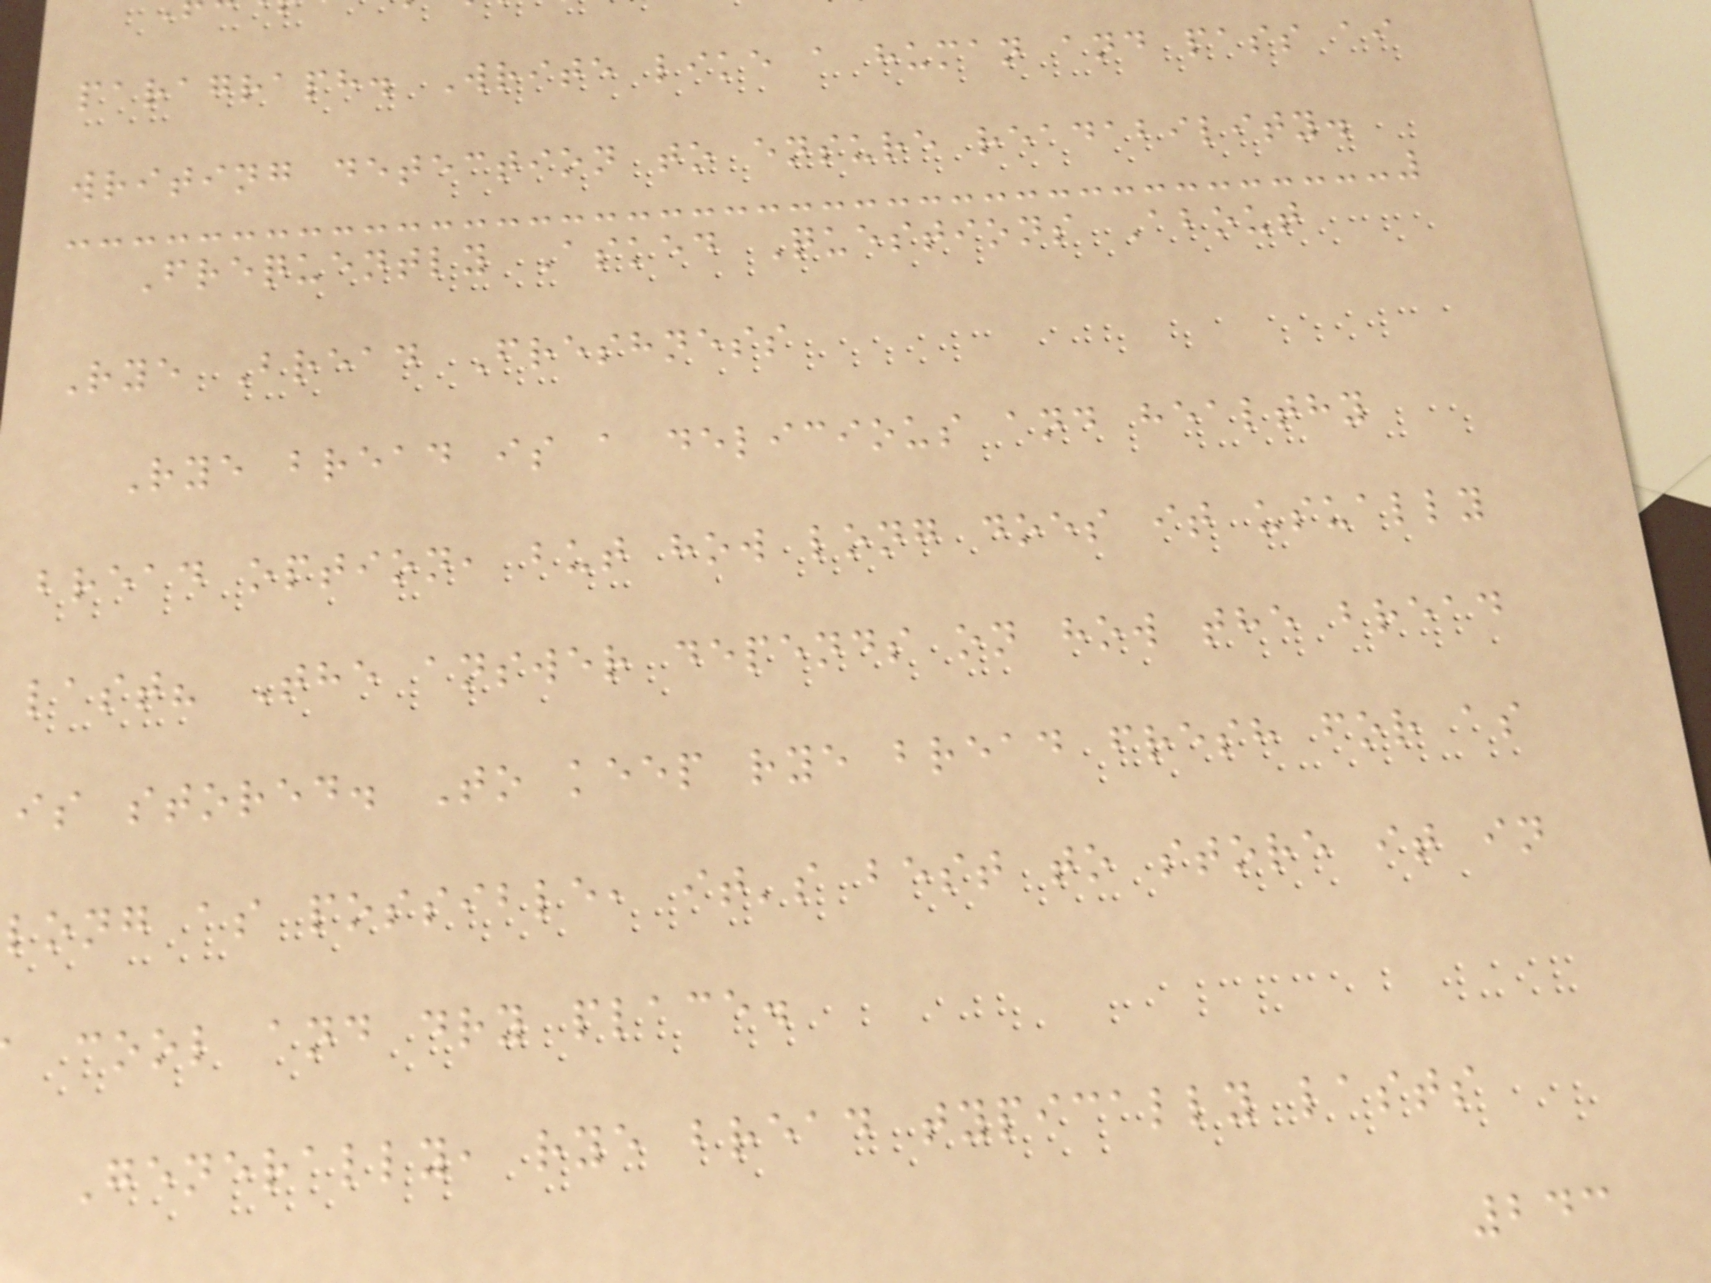paragraph. Write like a human and pass ai
writing detection to ensure readability.
Frequently Asked Questions About
Rye Bread Freshness
Rye bread is a delicious and healthy
bread option, but how long does it usually
last? The answer depends on how the bread
is stored. To keep rye bread fresh for as
long as possible, it's best to store it in
cool and dry place.
Generally, rye bread typically lasts
243
